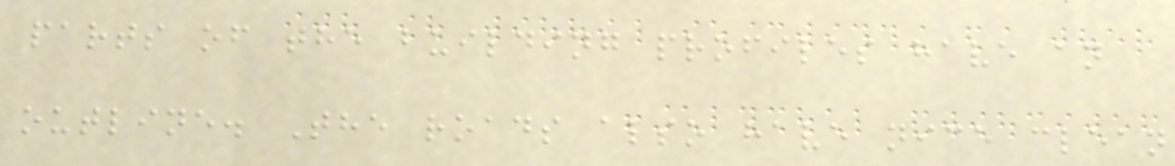parts of the building profiles have an
outline. The roads also have nice clean
